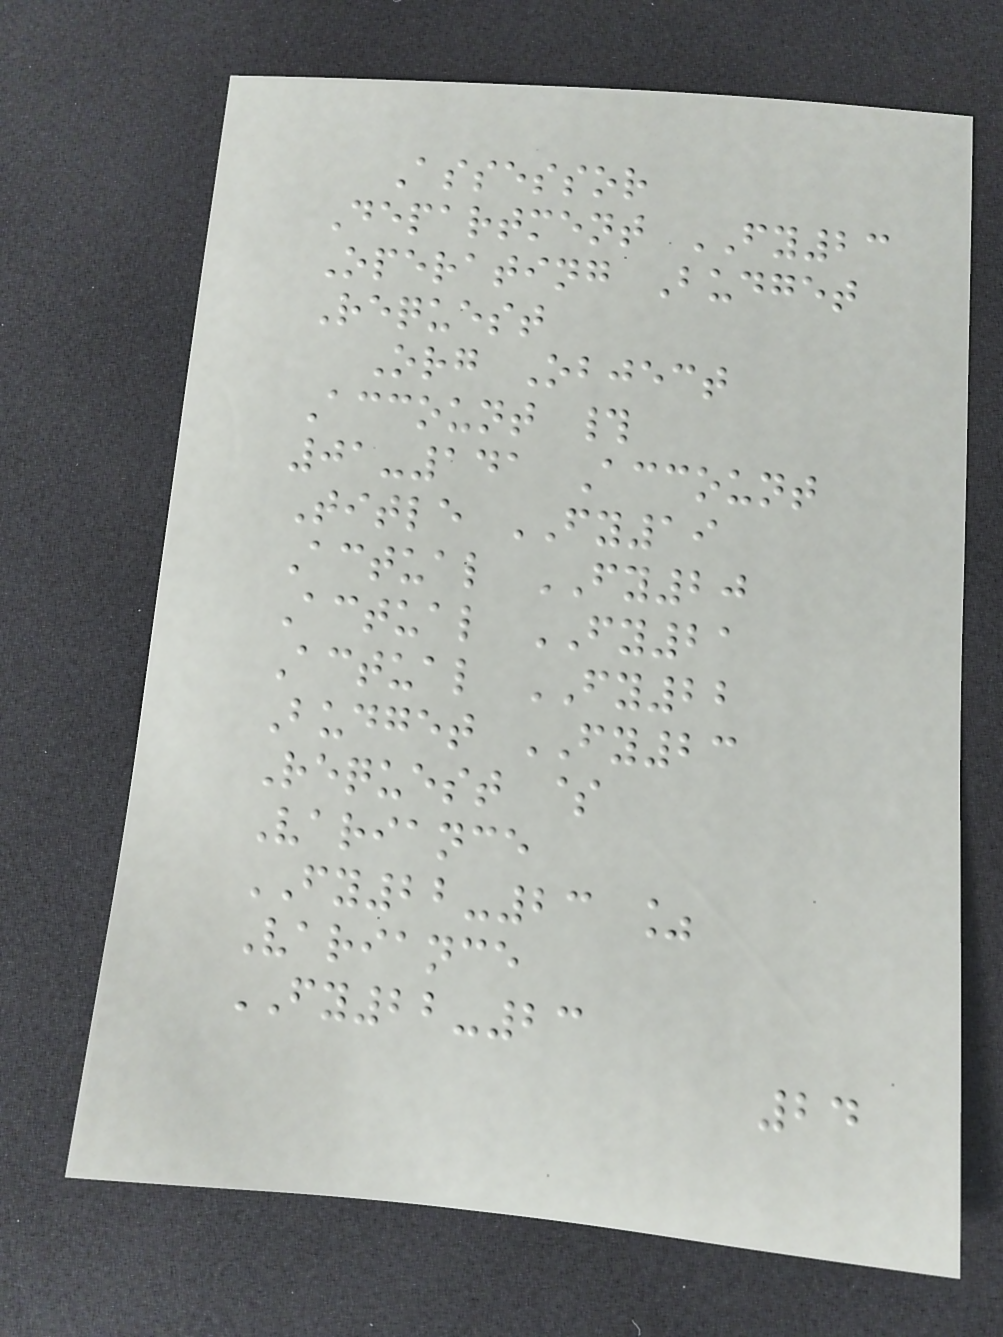Assessor
Department FY23
Operating Budget
Request
Org Object
Account #
01-141 Account
Title FY19
Actual FY20
Actual FY21
Actual FY22
Budget FY23
Request $
Variance
FY22-23 %
Variance
FY22-23
24
